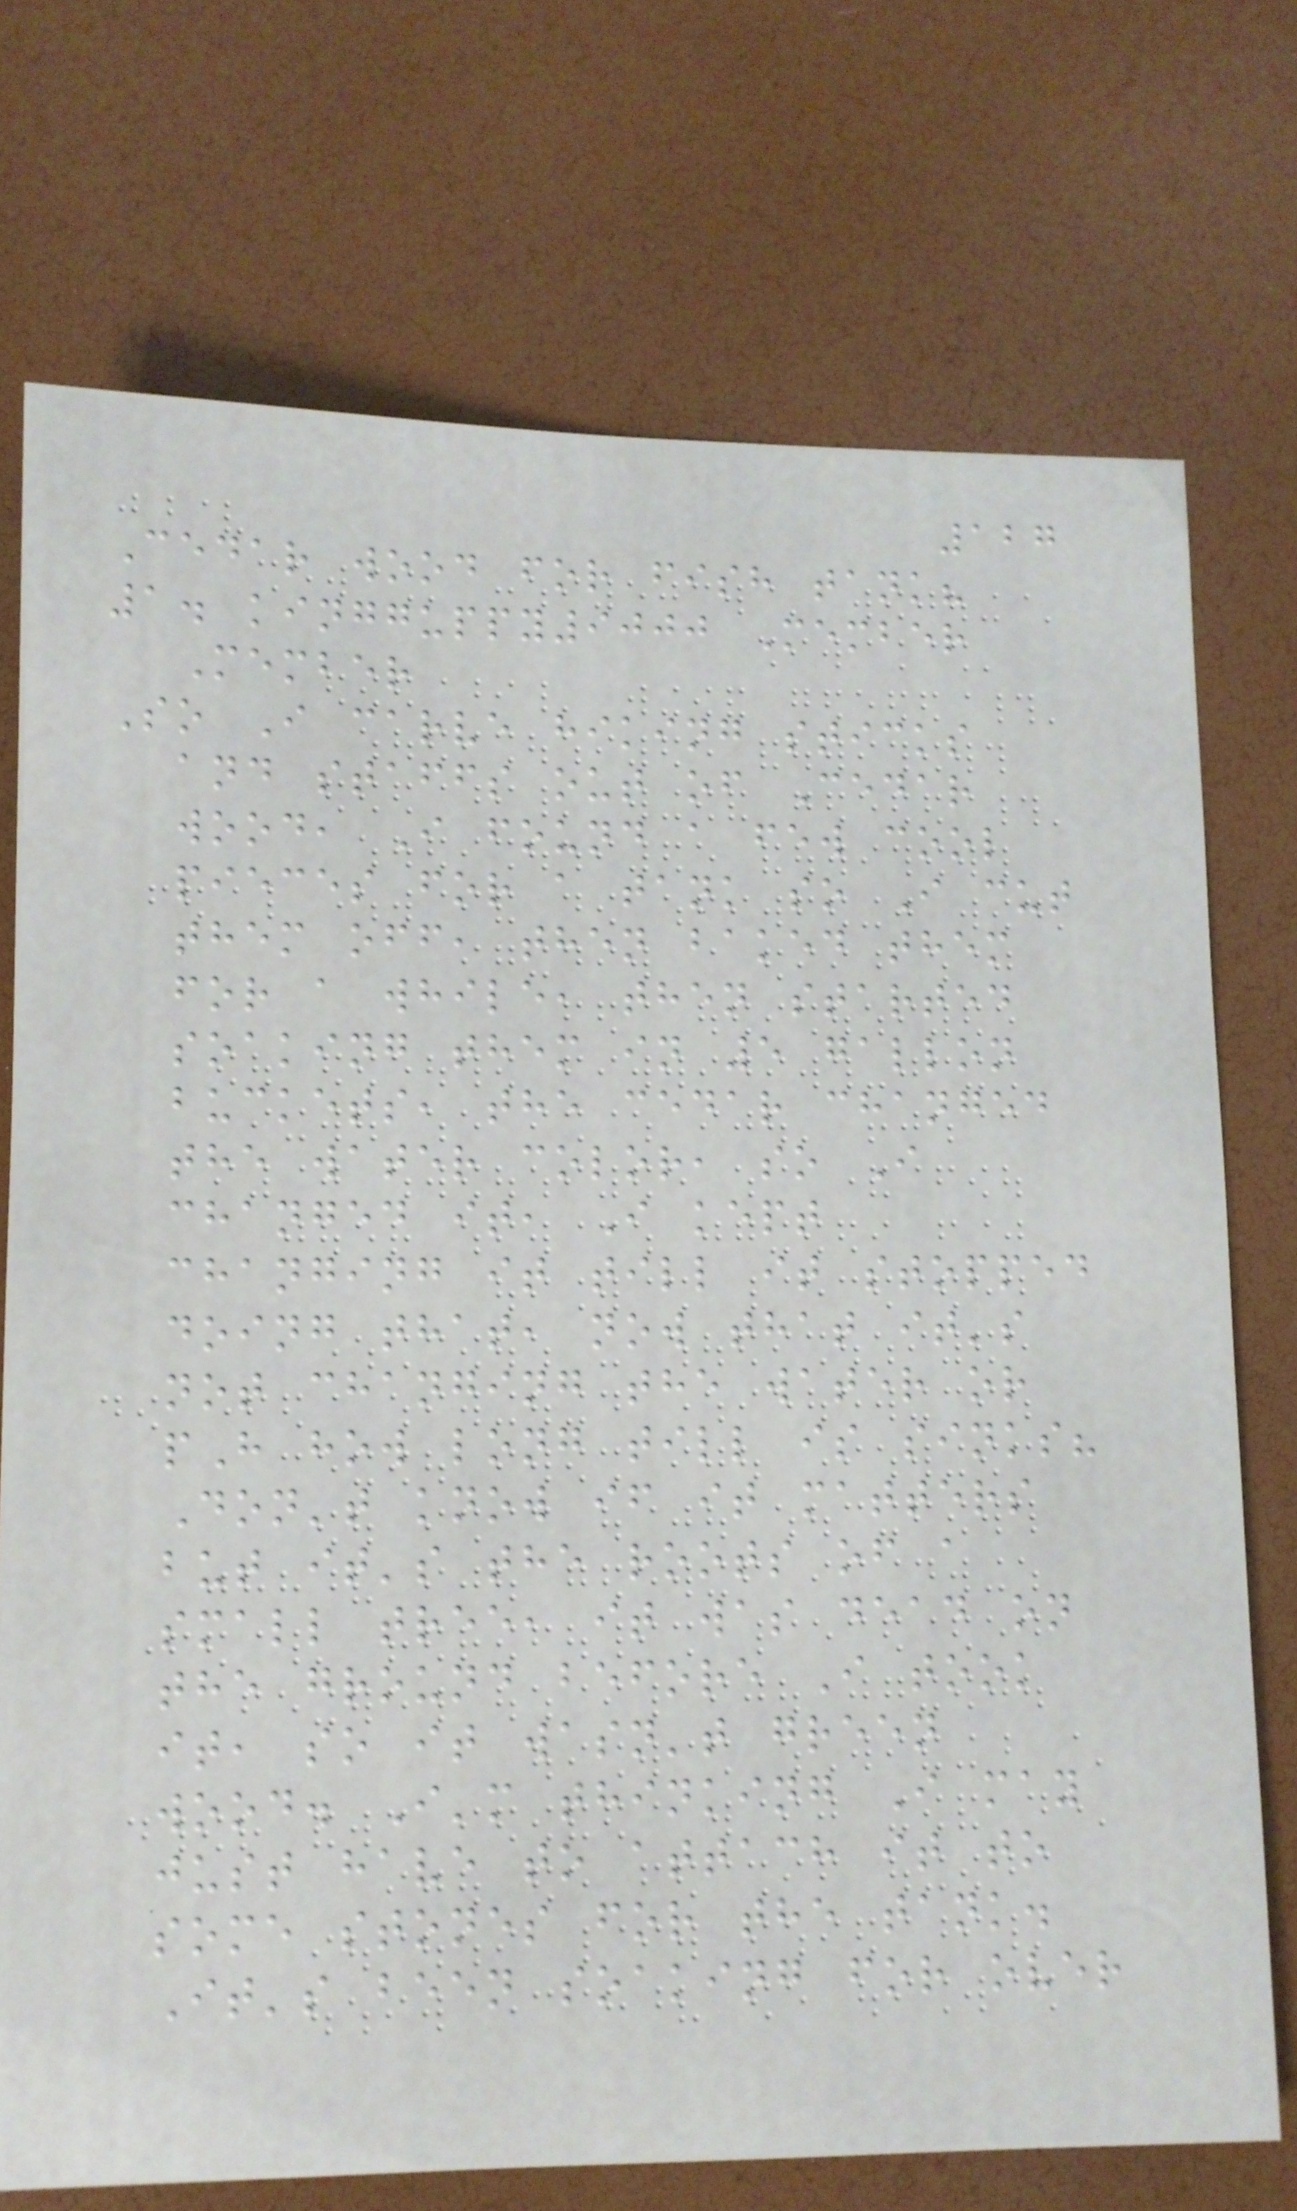127
Cedar wood for fish tank?
1. kingguppy9000 Member
Member
So I carve hiking sticks
and staffs out of Cedar
wood, I found a few cool
pieces for a tank so I cut
them off, then baked them
for a while, then started
soaking them in 5 gallon
buckets, the cedar changed
the water color, so I
changed it, I kept
changing it till it stopped
doing that, now that it's
not changing the water or
pH how long till is sinks?
Don't know if it matters
but it's the roots of a
small tree, it was dead on
the ground before I took
it, so it wasn't green
wood. I'm thinking I may
just have to attach it to
some stones for the tank.
It's been soaking for over
